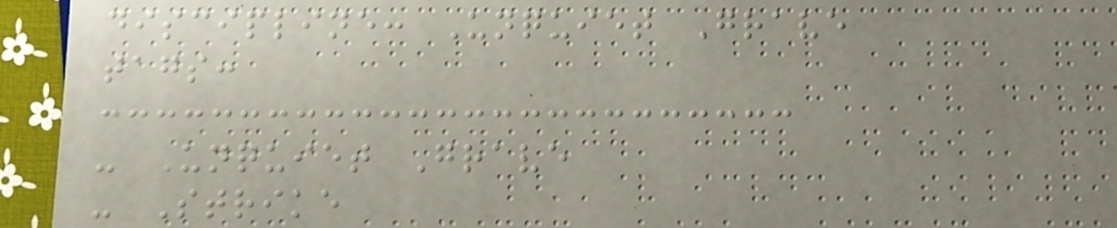discipline: Unquiet Grave
tags:
- Unquiet Grave
- Strike
